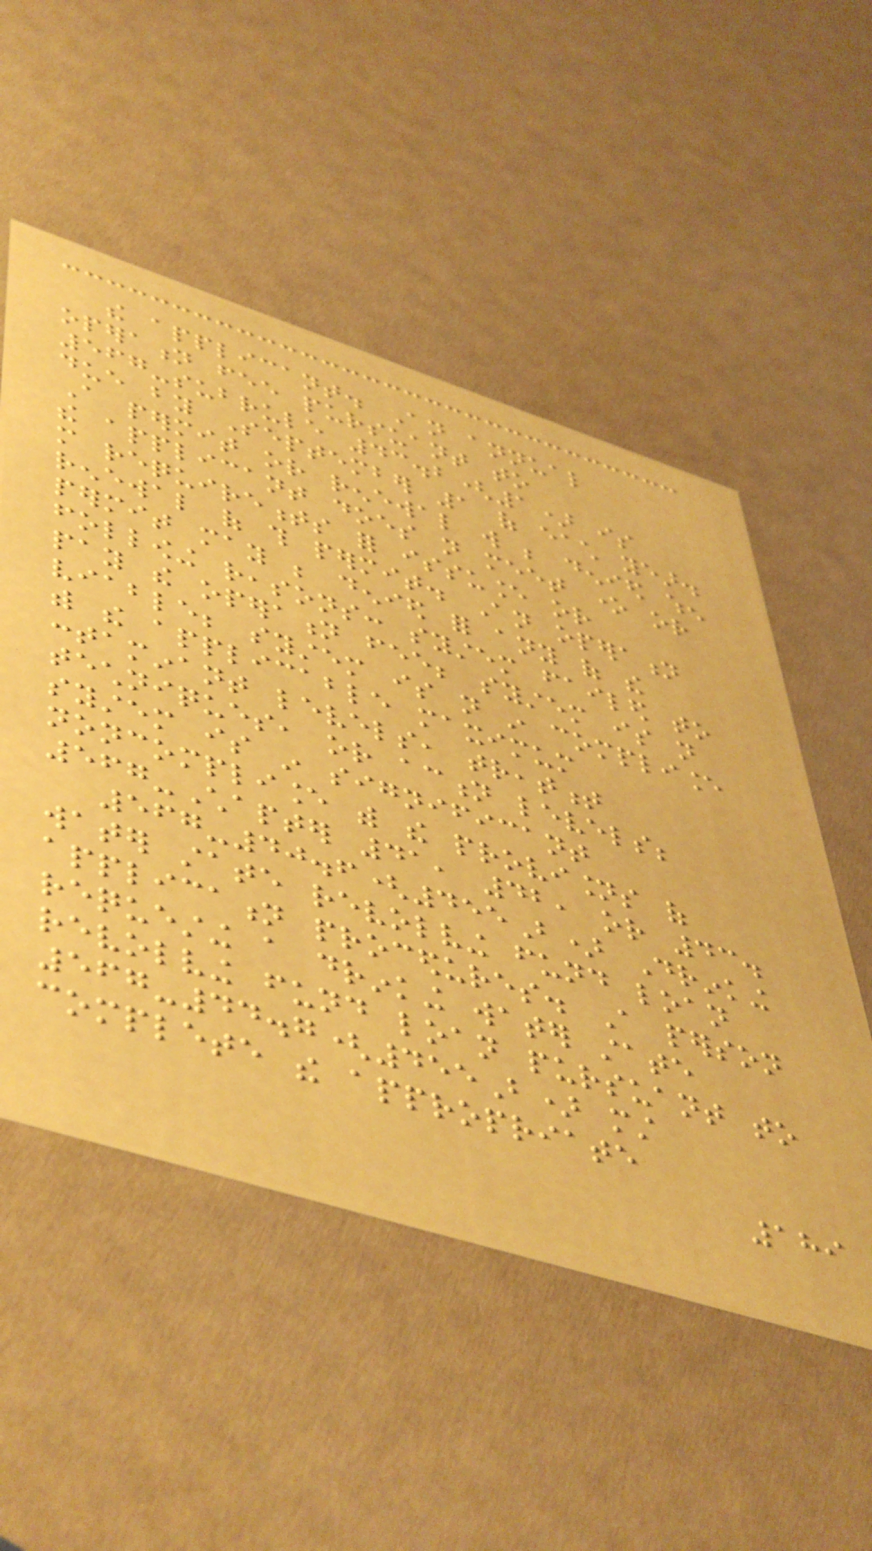the applicant. An annual
operation fee pursuant to
567-subrule 43.2(1) is
due by September 1 of each year.
A permit or renewal will be denied when
the applicant does not meet one or
more requirements for issuance or
renewal of this permit. An operation
permit may be denied for any of the
following reasons: system failed to
pay the operation fee; system is not
viable; system is not in compliance
with the applicable maximum
contaminant levels, treatment
techniques, or action levels;
system is in significant
noncompliance with the provisions of
567-Chapter 41, 42, or 43.
567-40.6(455B) Drinking
water state revolving fund loan
application procedures. A person
requesting a drinking water state
revolving fund loan pursuant to
567-44.7(455B) must
complete the appropriate
189
